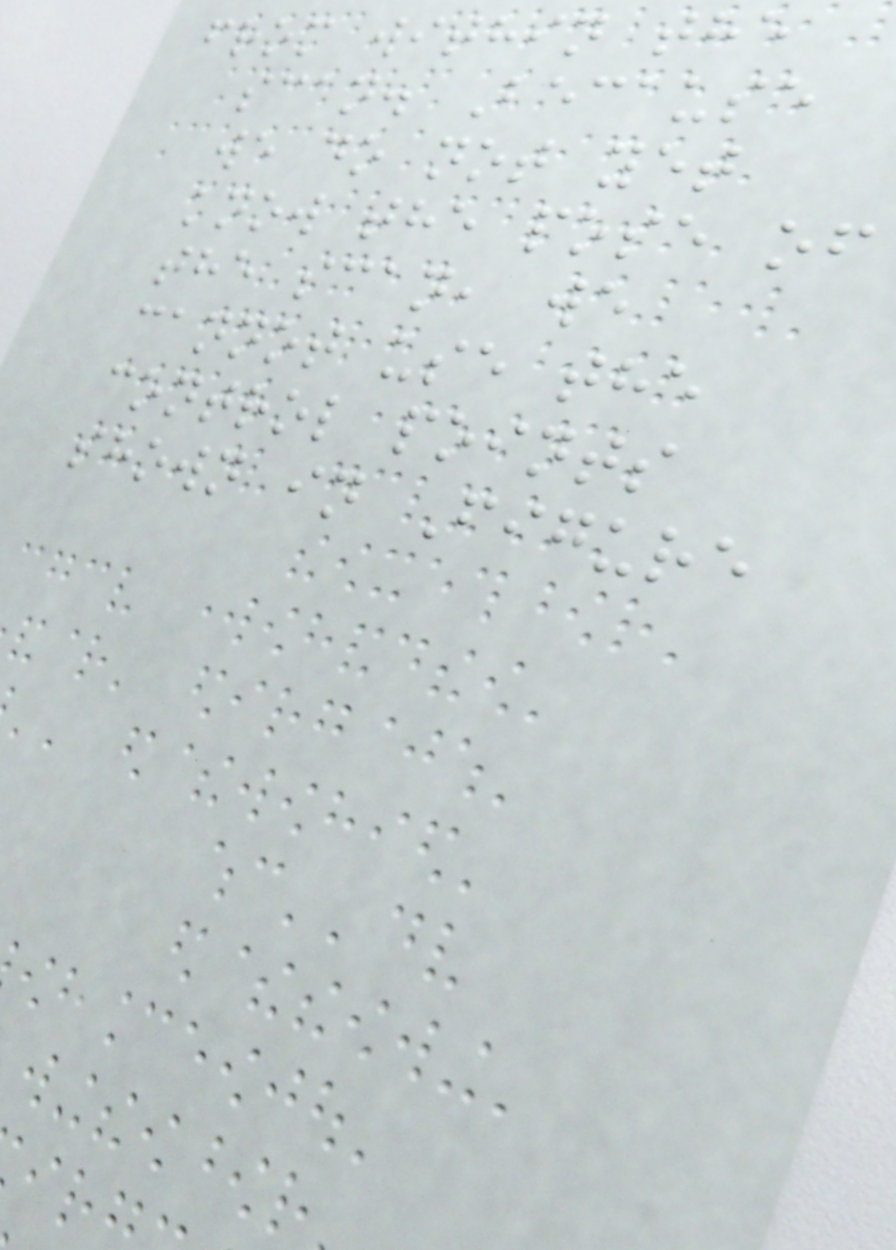from within the
scan. Because
we do not yet
know the pose of
the scan, we
cannot use the
control points
shown in Figure
